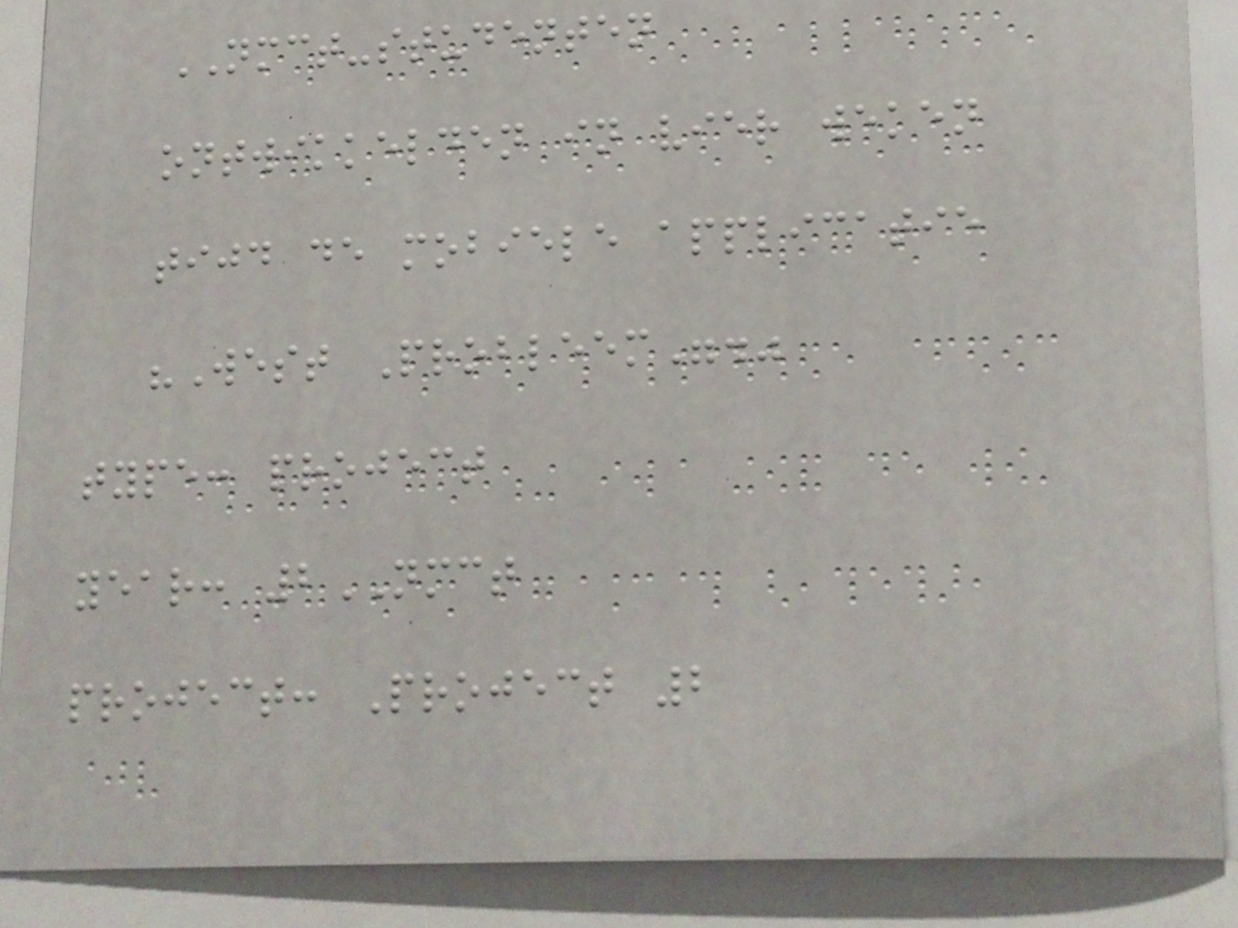NMCT-studenten
ontwikkelden in vier weken
tijd de mobiele applicatie
"West Probleem"."
type: project
year: 2NMCT
project: Project 2
